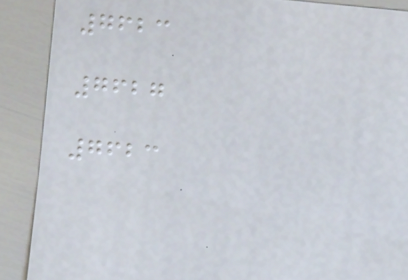7623
7627
7623
